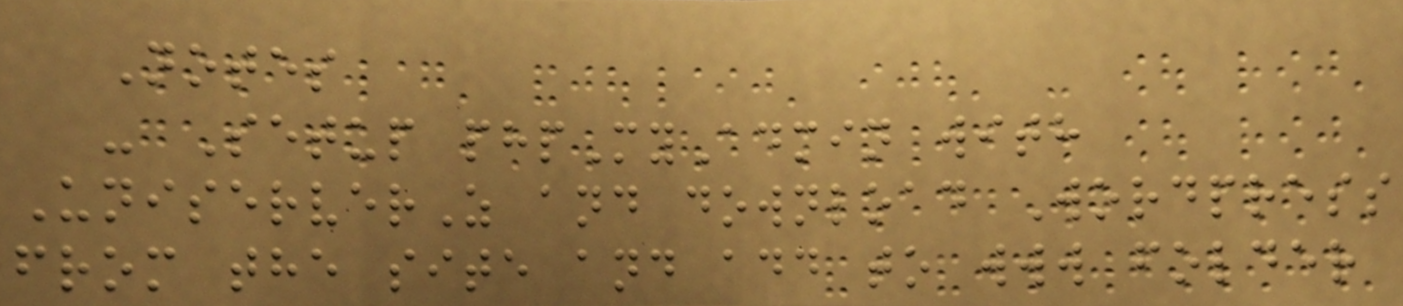Notes
- Setup phpMyAdmin with
UniserverZ and download Wordpress
from the site and add to www folder
